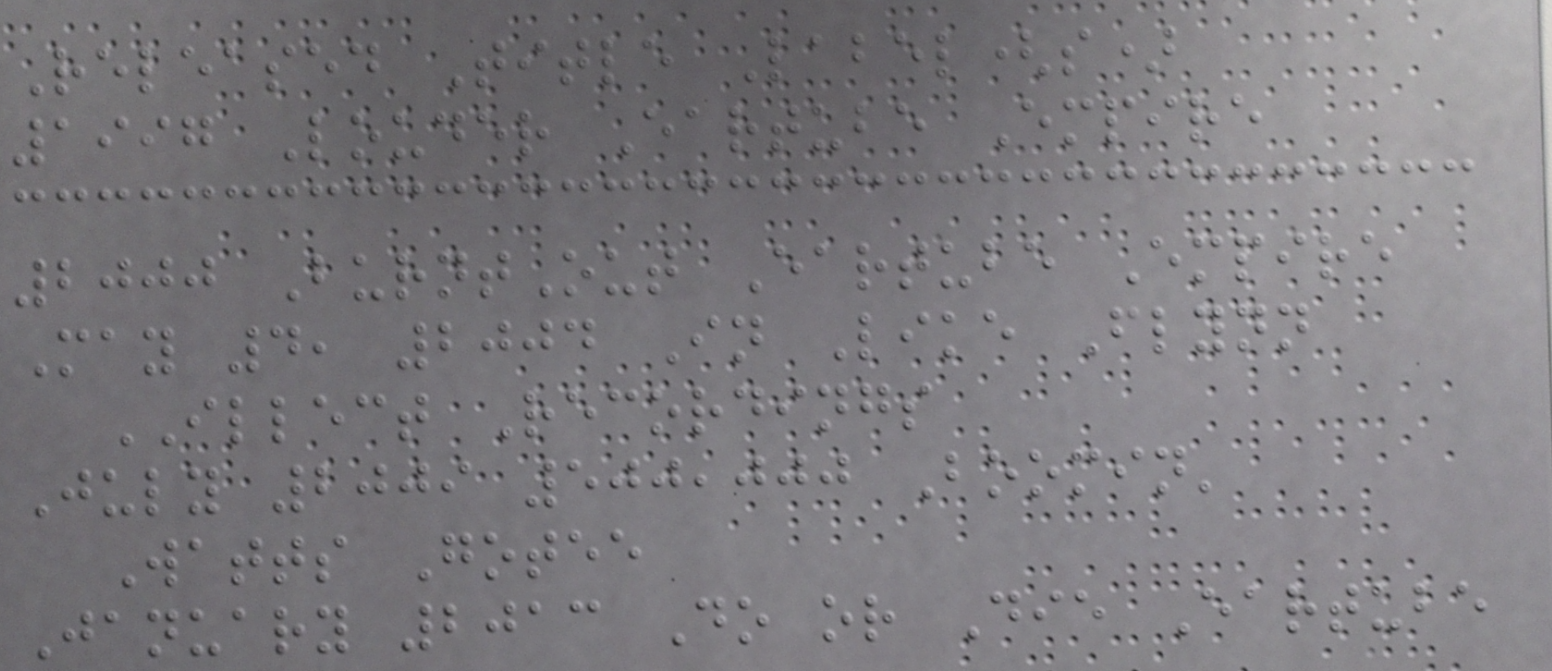Released Title Label(s)
1997 Louder Eartube Empire
2000 BurntOut Eartube Empire
May 4, 2004 In Like Flynn
ILLECT Recordings
July 2009 500,000 Boomin'
Watts Gotee
January 2013 Do or Die Eartube
